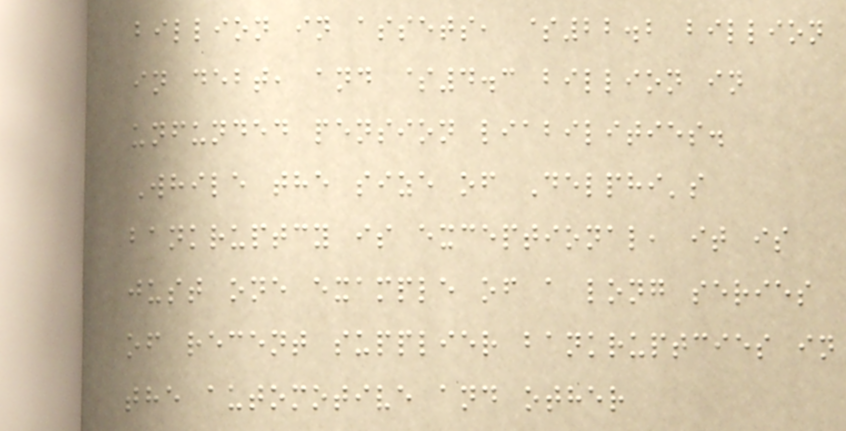billion in assets, $22.2 billion
in debt, and $4.3 billion in
unfunded pension liabilities.
While the size of Delphi's
bankruptcy is exceptional, it is
just one example of a long series
of recent supplier bankruptcies in
the automotive and other
